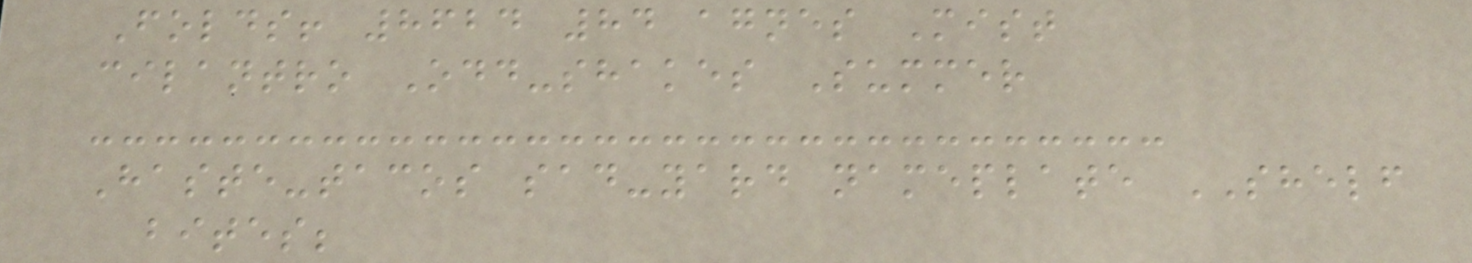Folds! 8624 84 agnes Mist
cilantro Odd-shakes Summer
Haste-tacos sad-yard nameplate SHELF
bites;
